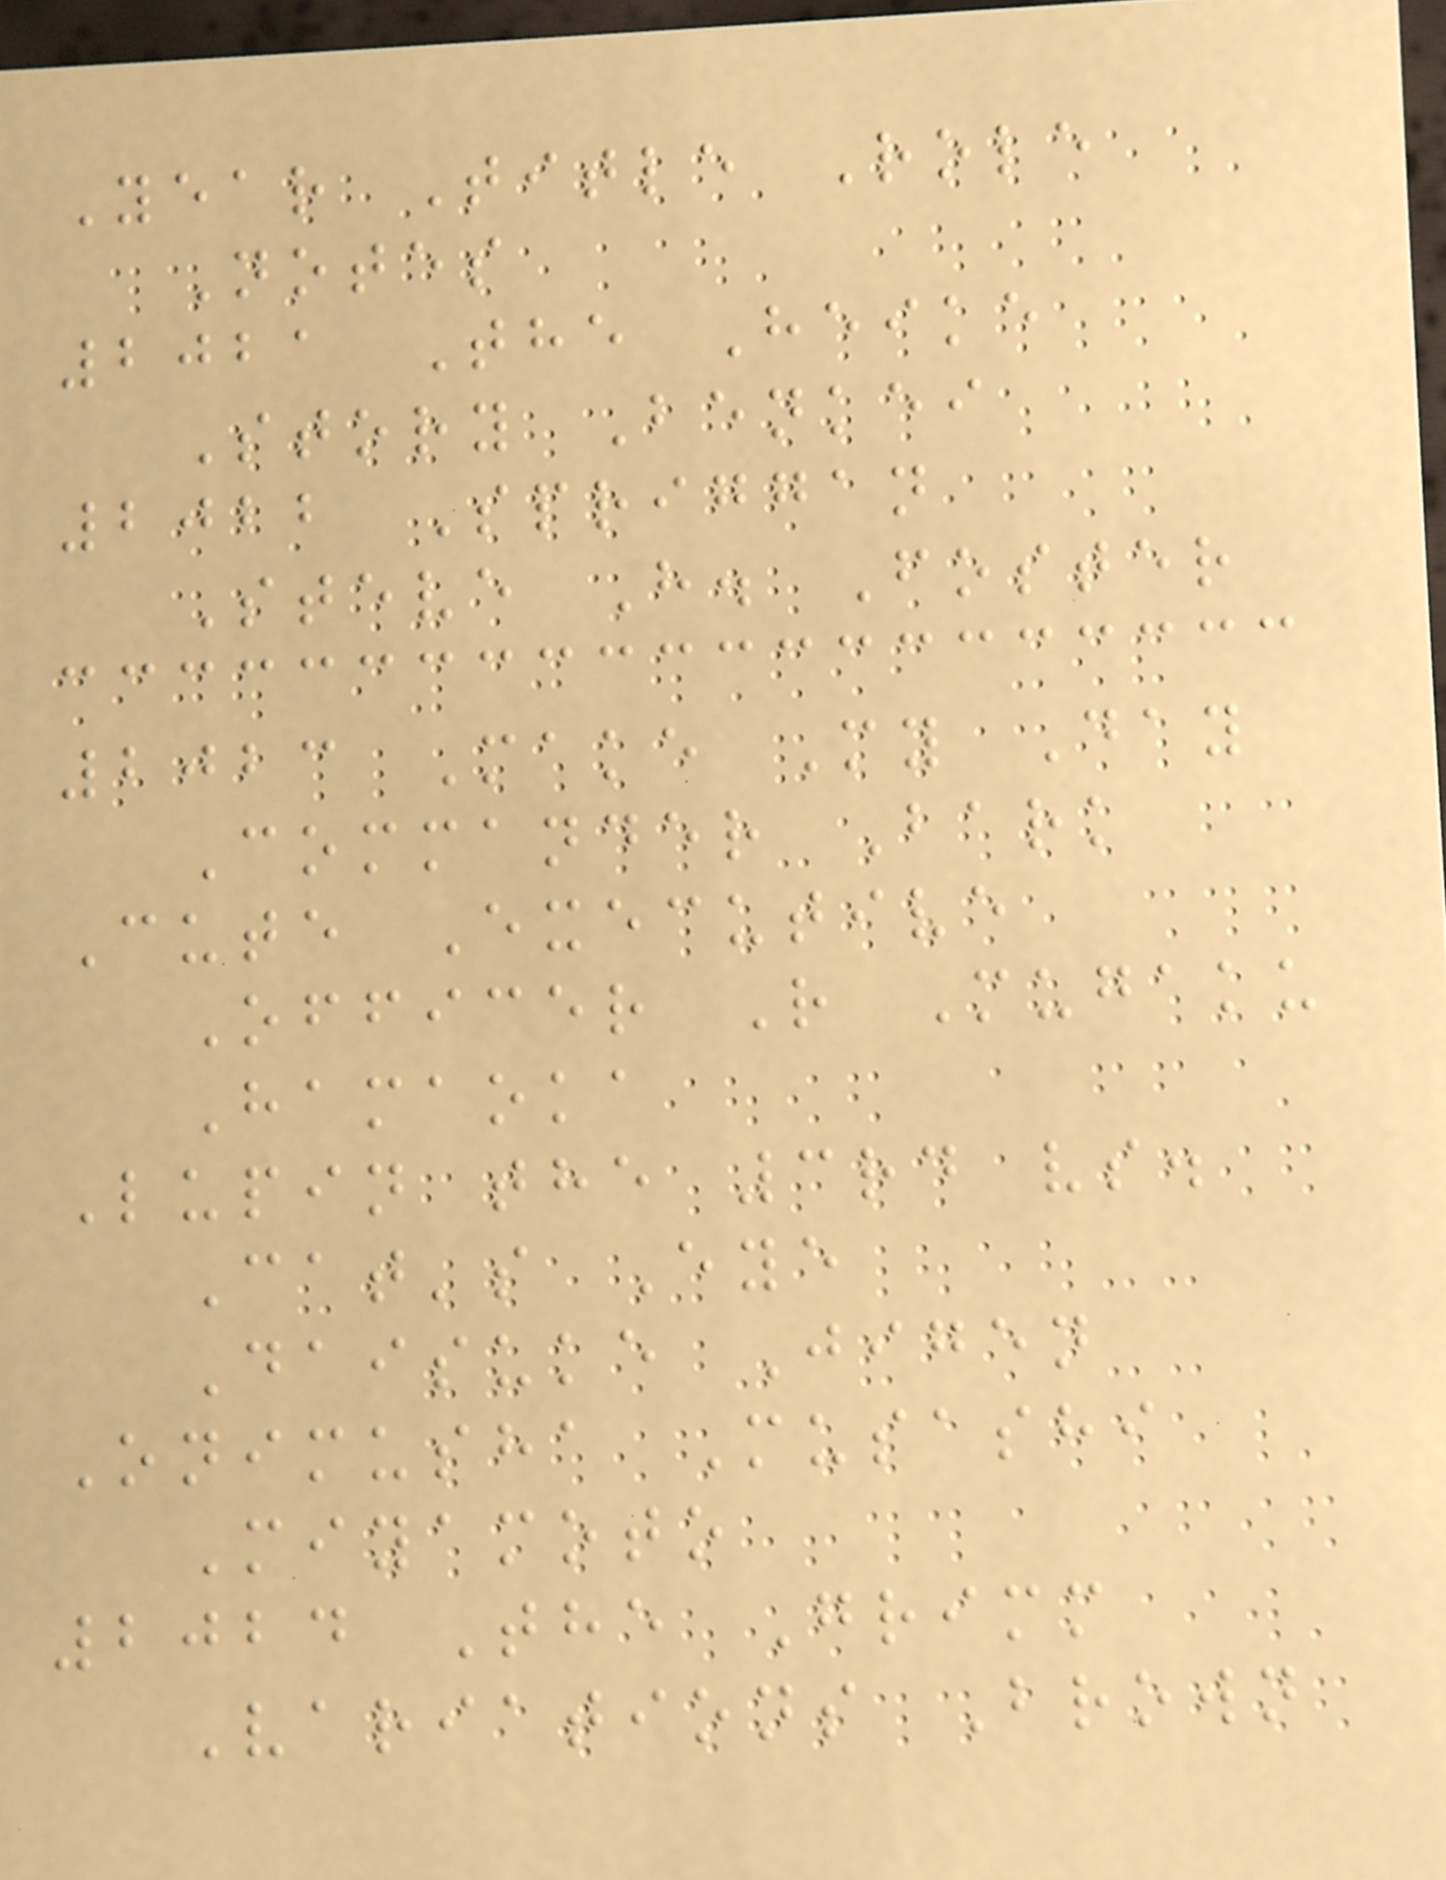Year Title Role
Notes
2021 The Heike
Story Benkei
2022 Spriggan
Steve H. Foster
2023 Make My Day
Commander Bark
Cute Executive
Officer R Mugaku
Hamaoka
Lupin the 3rd vs.
Cat's Eye
Daisuke Jigen
Onimusha Musashi
Miyamoto
2024 The Grimm
Variations Brown
